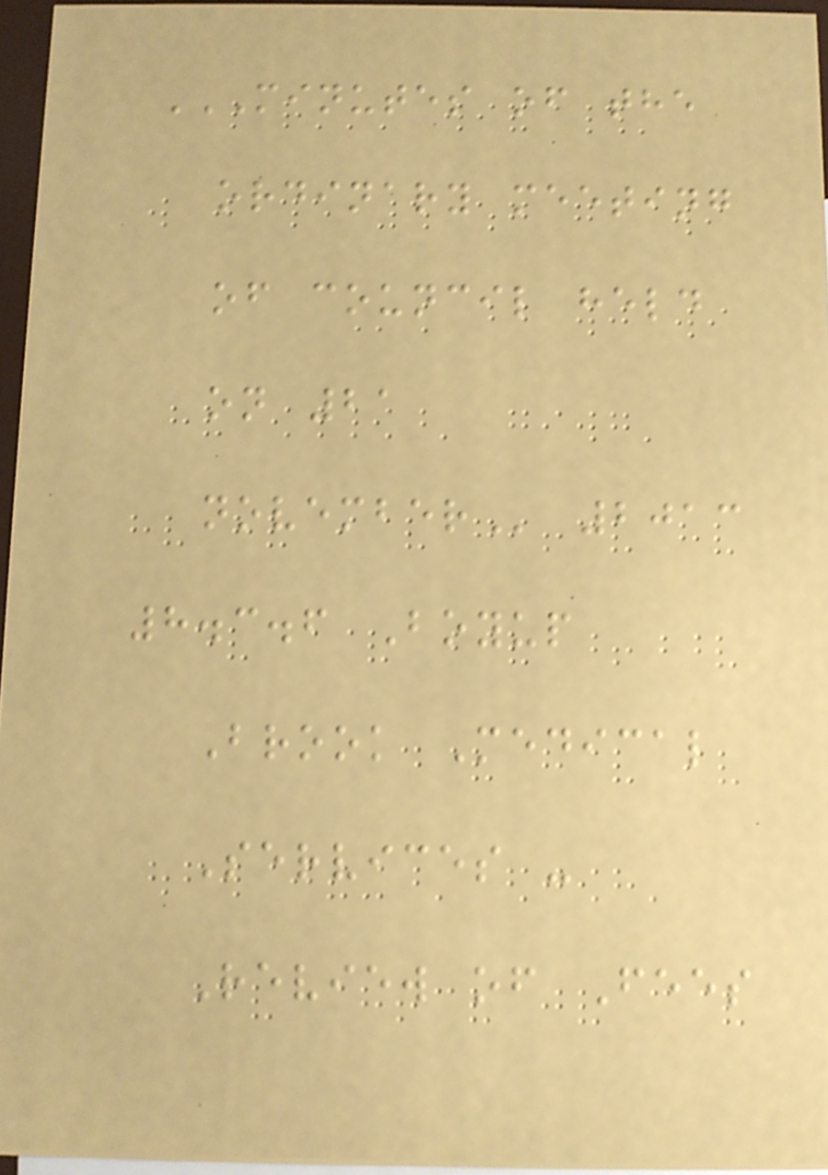MINUTES OF THE
ORDINARY MEETING
OF COUNCIL HELD
ON 21
NOVEMBER 2013
8.3.6 Boyup
Brook Medical
Services -
Review of Fees
